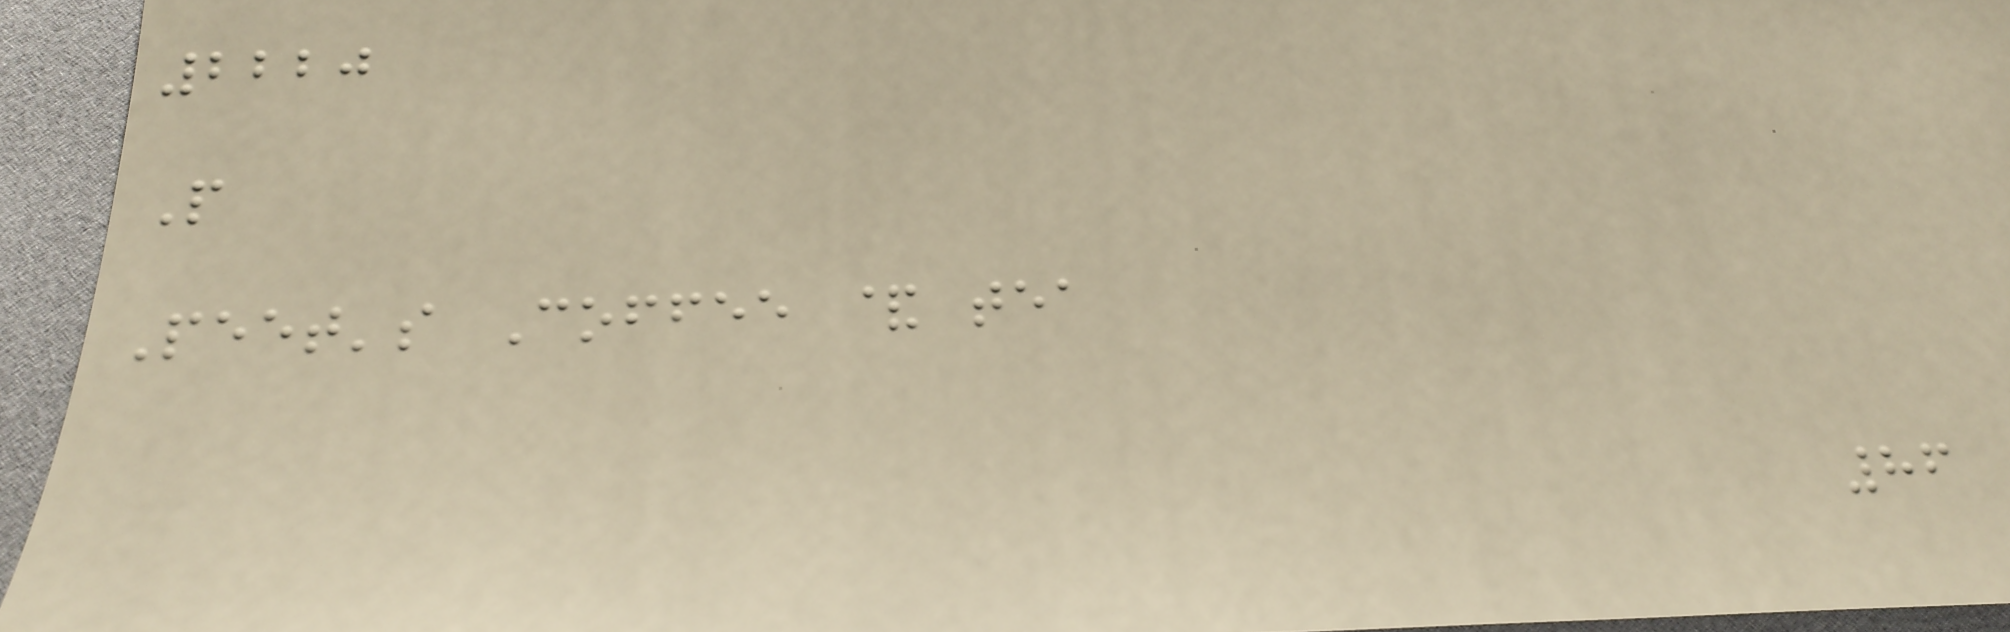2220
P
Peet's Coffee & tea
86
